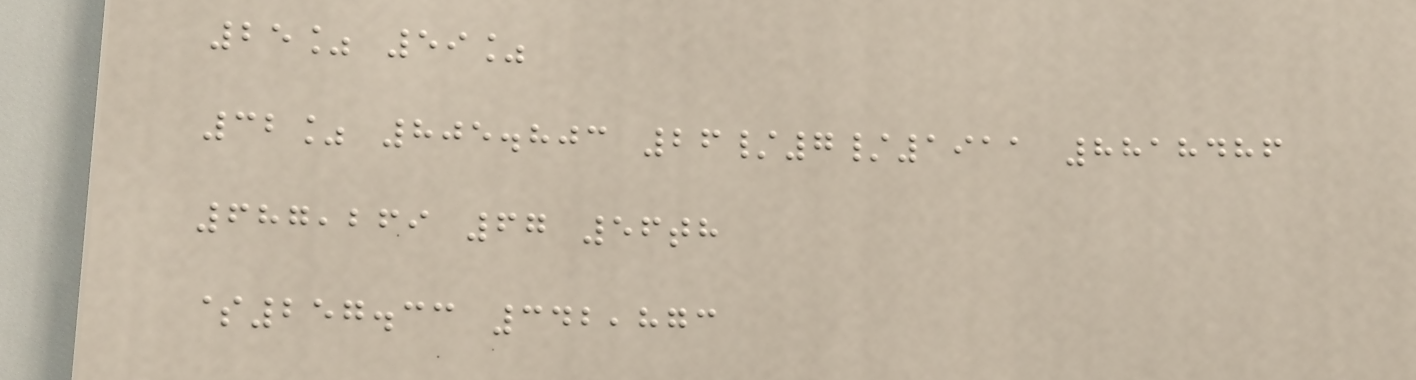25% 59%
32% 805.803 26/7/1911 8818486
687,269 67 56th
$257.33 342,873
